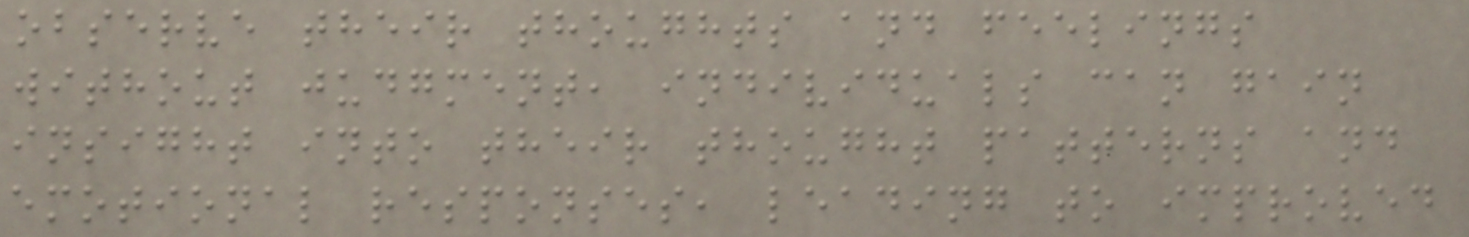observe their thoughts and feelings
without judgment, individuals can gain
insight into their thought patterns and
emotional responses, leading to improved
